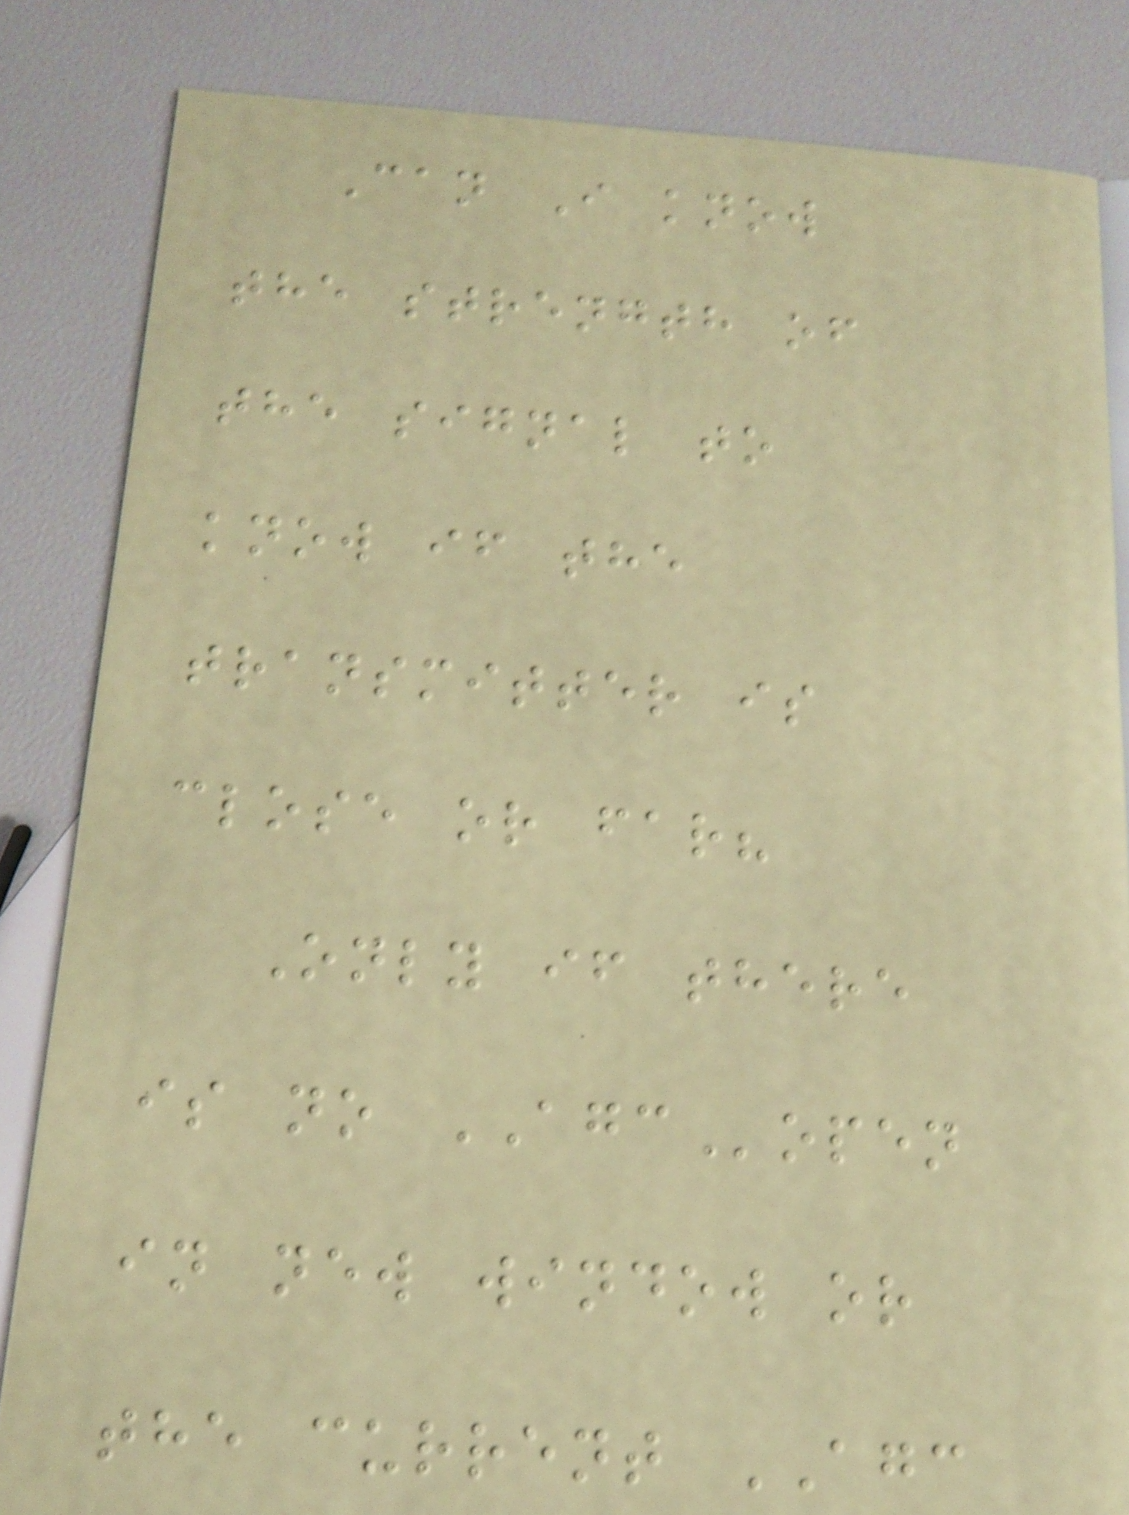Can I know
the strength of
the signal to
know if the
transmitter is
close or far?
Only if there
is no AGCopen
in new window or
the current AGC
